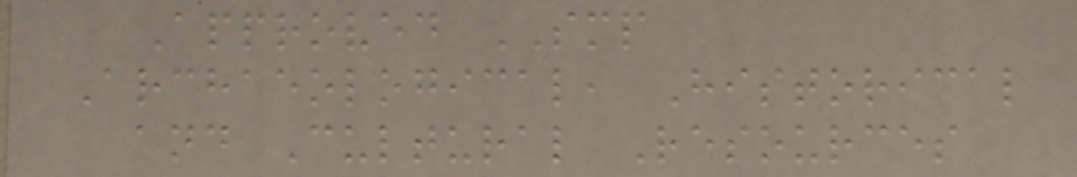Approved SMP
Archaeological, Historical
and Cultural Resources
